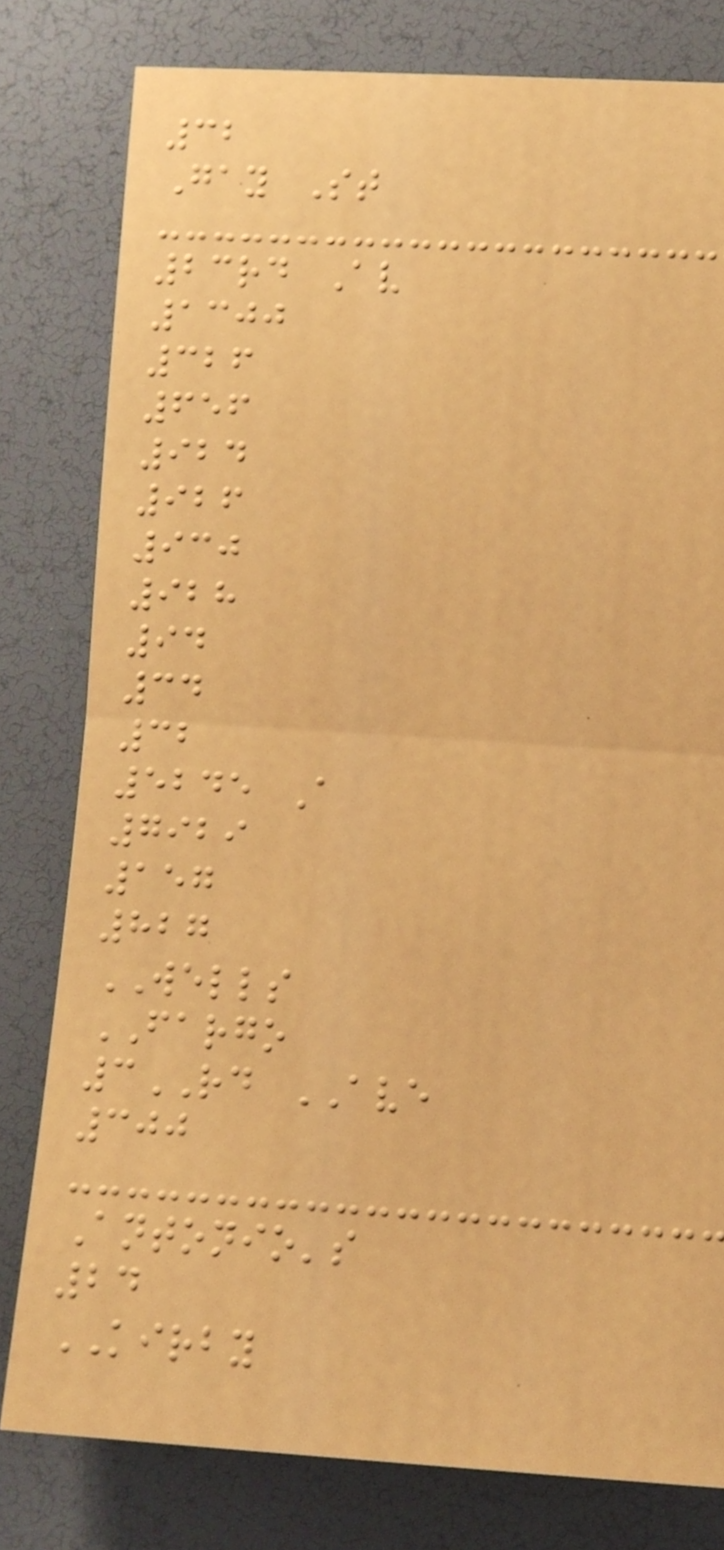32
Gay St
23rd Av
1300
326
656
924
926
930
928
94
34
32
5245 A
7929
157
827
WELLS
FARGO
3RD AVE
300
Antonio's
24
KIRBY
